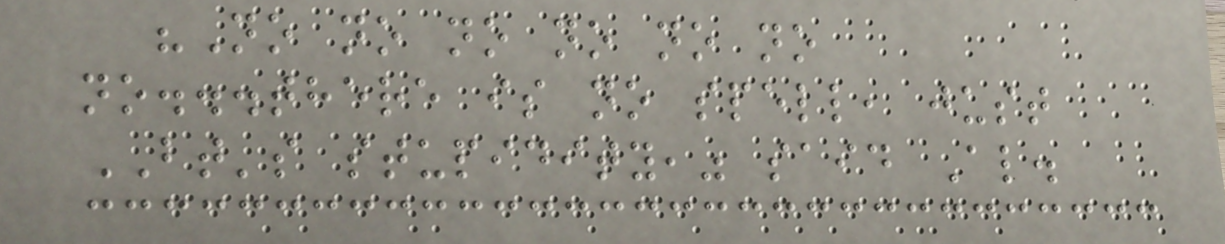"No no no no no no
no...there is no spell, just
BT's stupidity," said Al.
